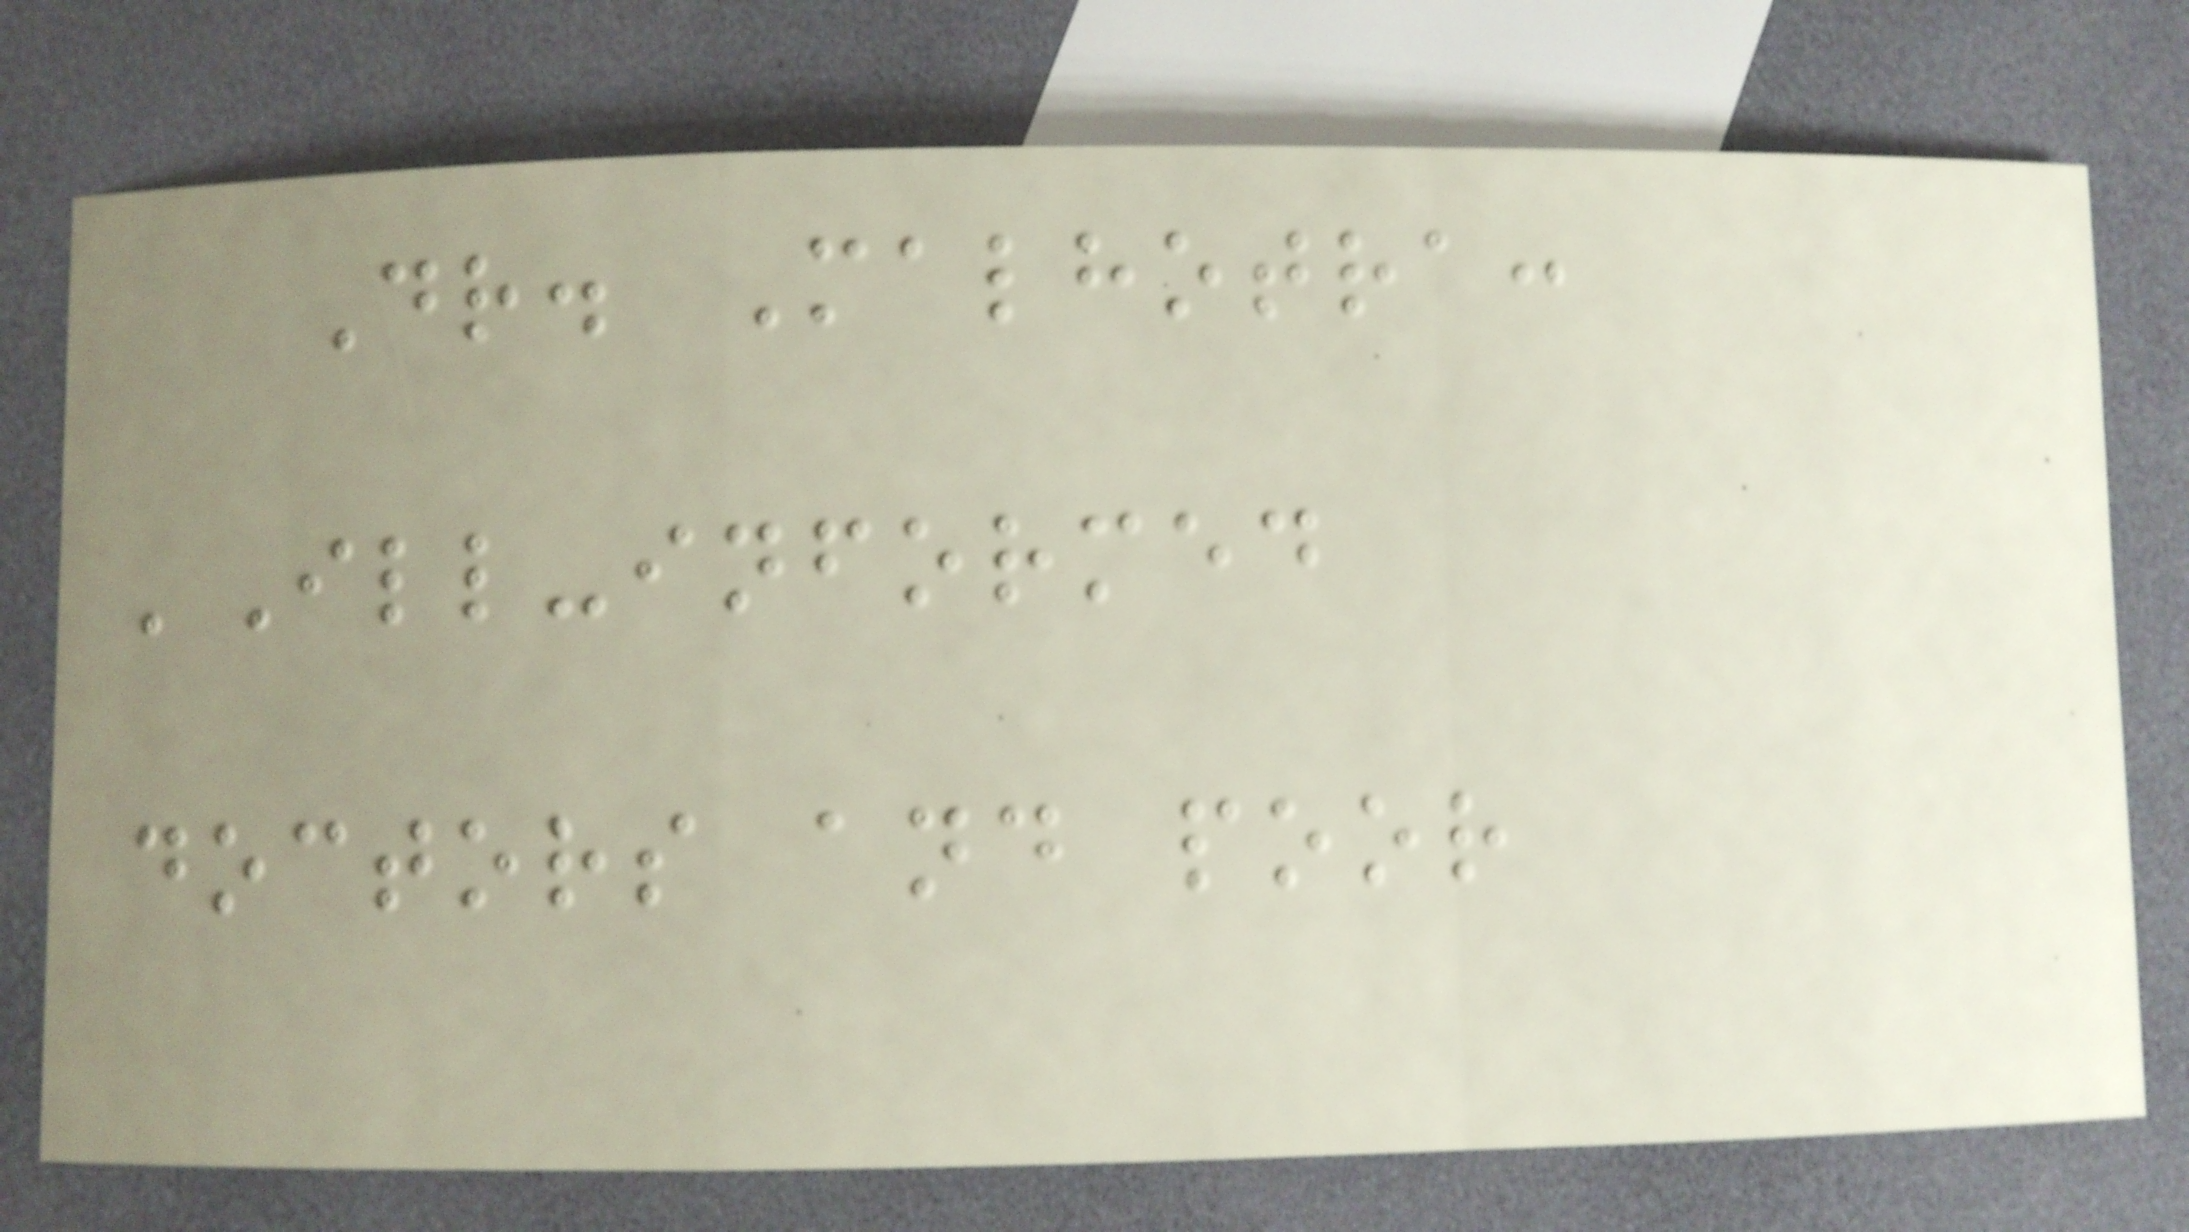Dr. Malhotra:
'Ill-informed
doctors and poor
